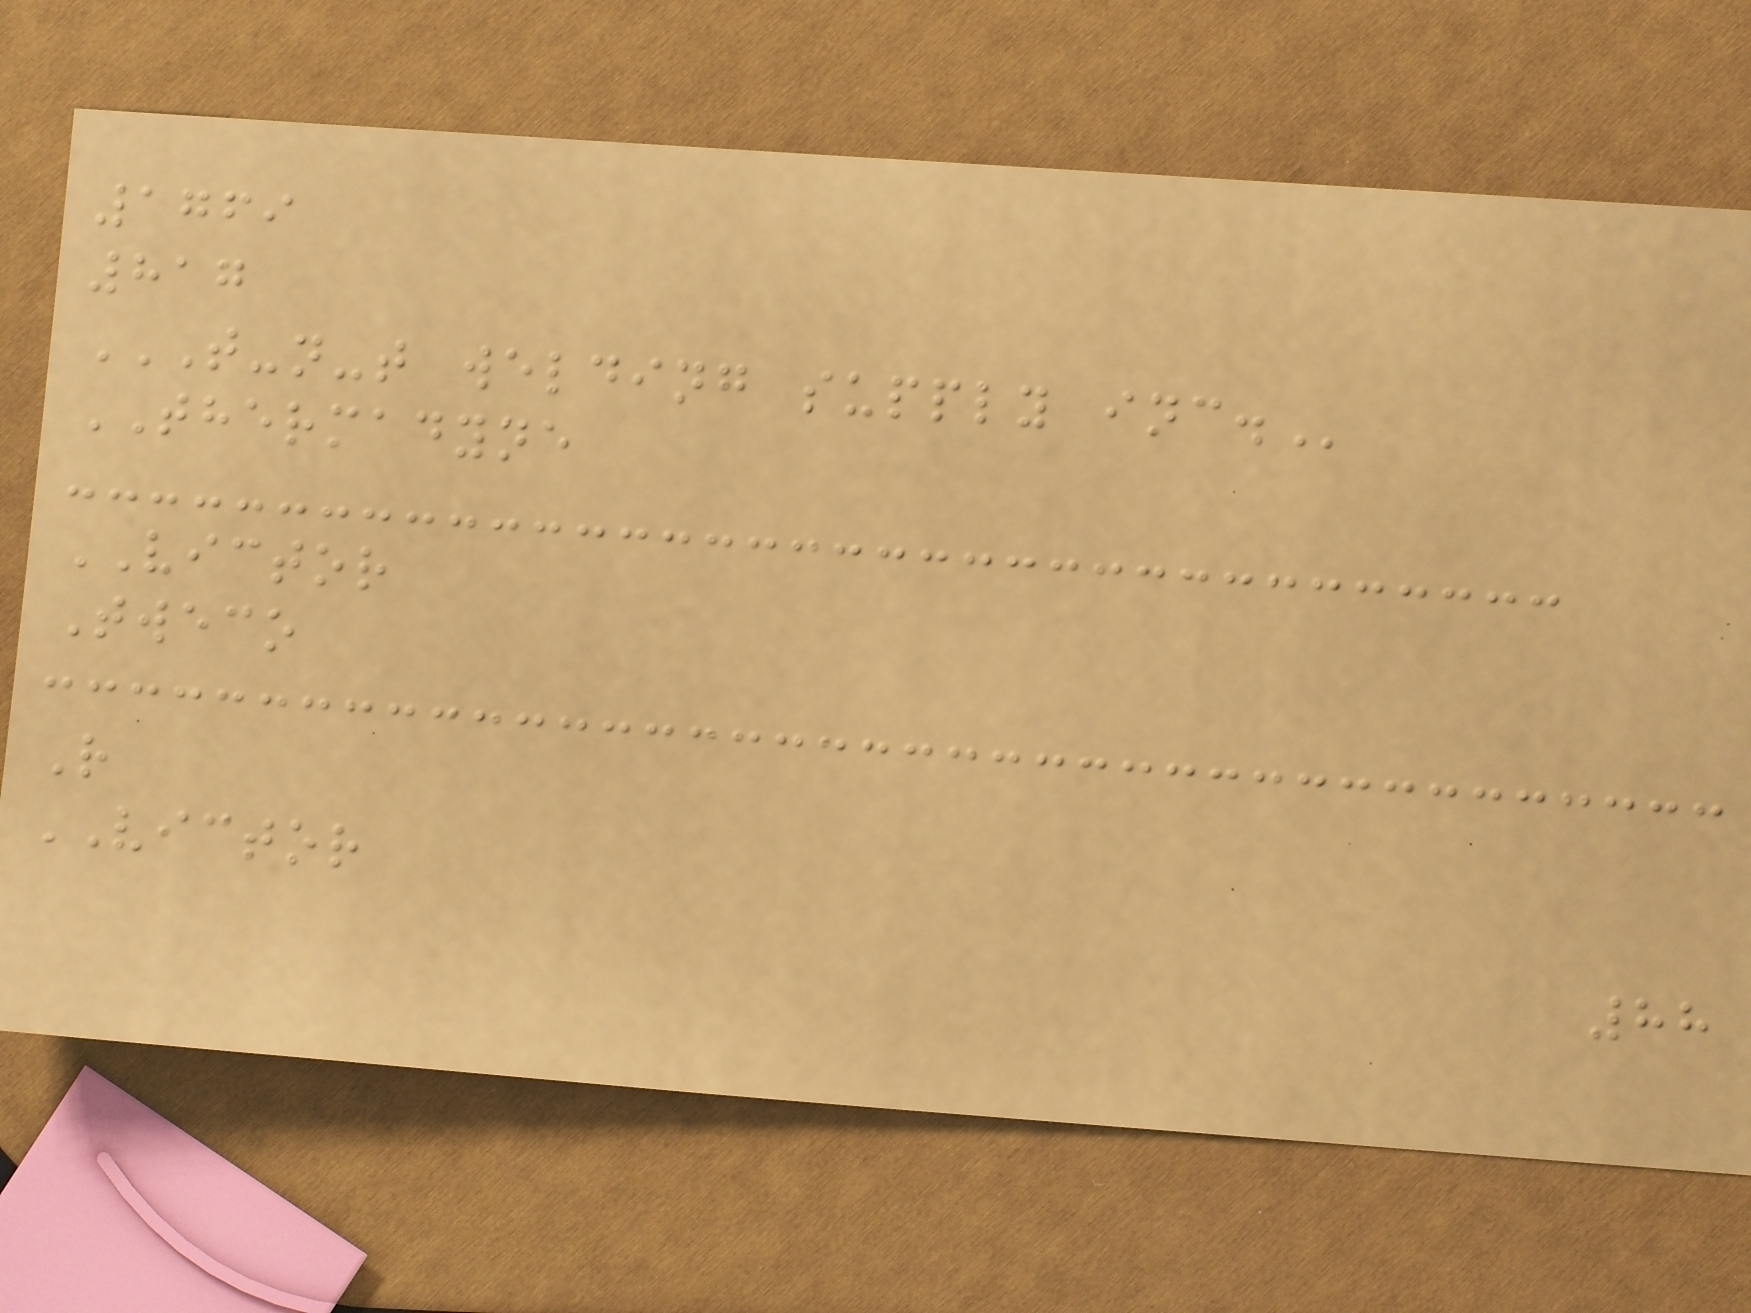1769
817
T-N-T WELDING SUPPLY INC.
THERMADYNE
VICTOR
Tweco
R
VICTOR
88
